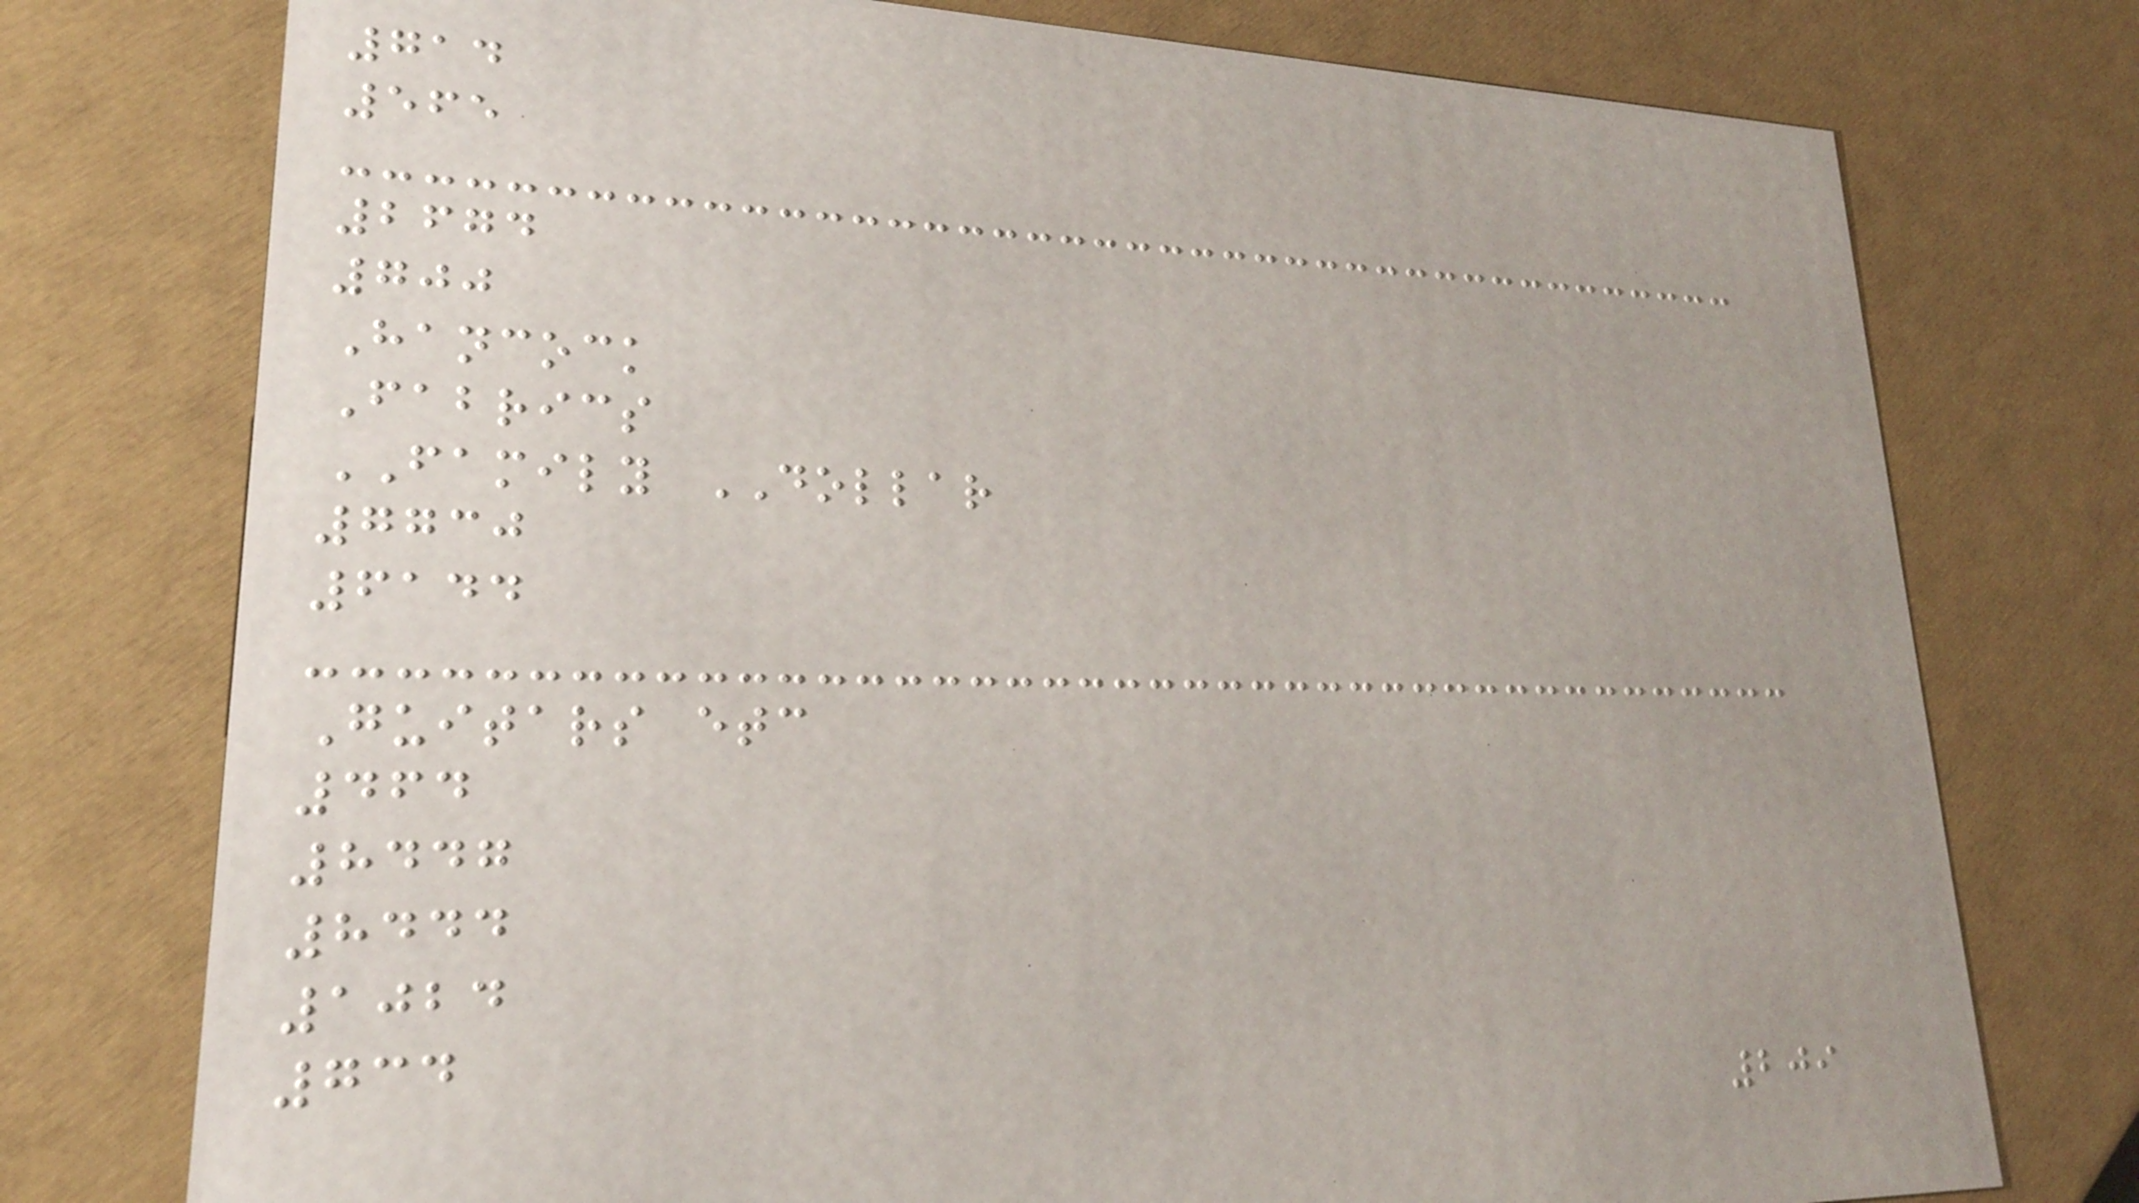714
565
2674
700
Hancock
Fabrics
FAMILY DOLLAR
7730
6144
Guitars etc
464
8447
8444
1024
734
209
